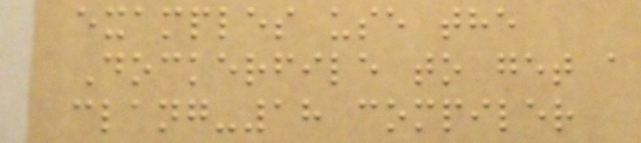examples use the
Dockerfile to get a
clang-18 compiler
